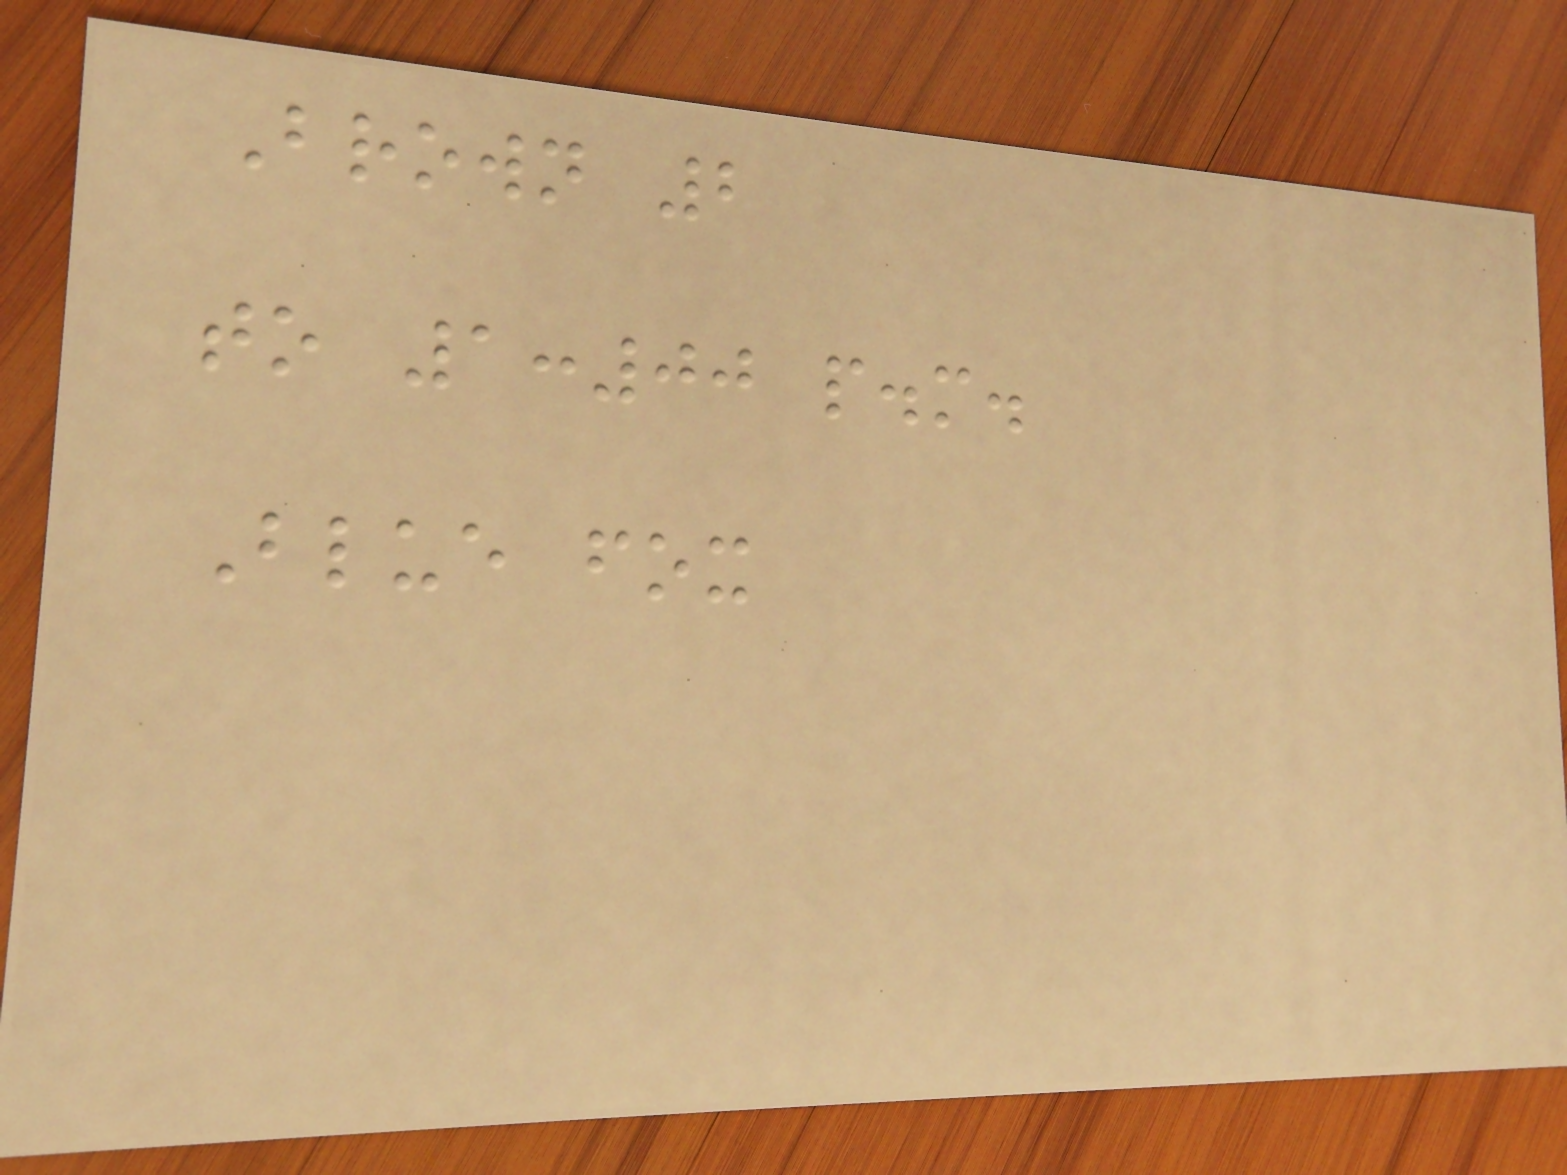Brown 2
to 1:00 p.m.
Blue fox
